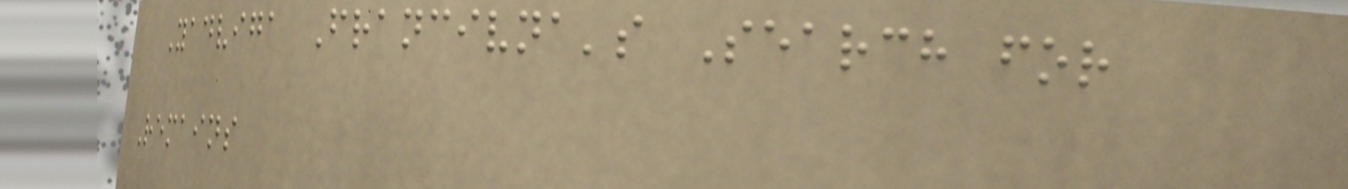Yadviga Francivna's Search for
Remains
